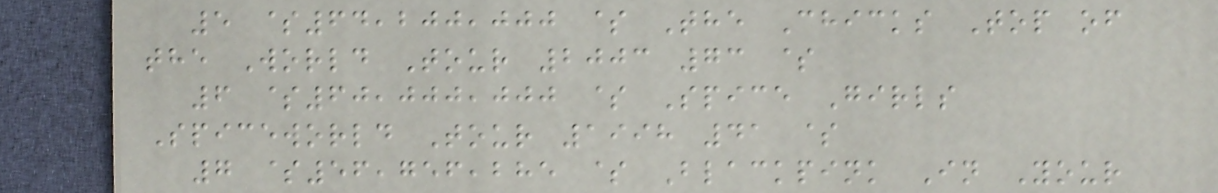5 $64,200,000 $ The Chicks Top of
the World Tour 2003 73 $
6 $60,000,000 $ Spice Girls
Spiceworld Tour 1998 41 $
7 $56,756,285 $ Blackpink In Your
